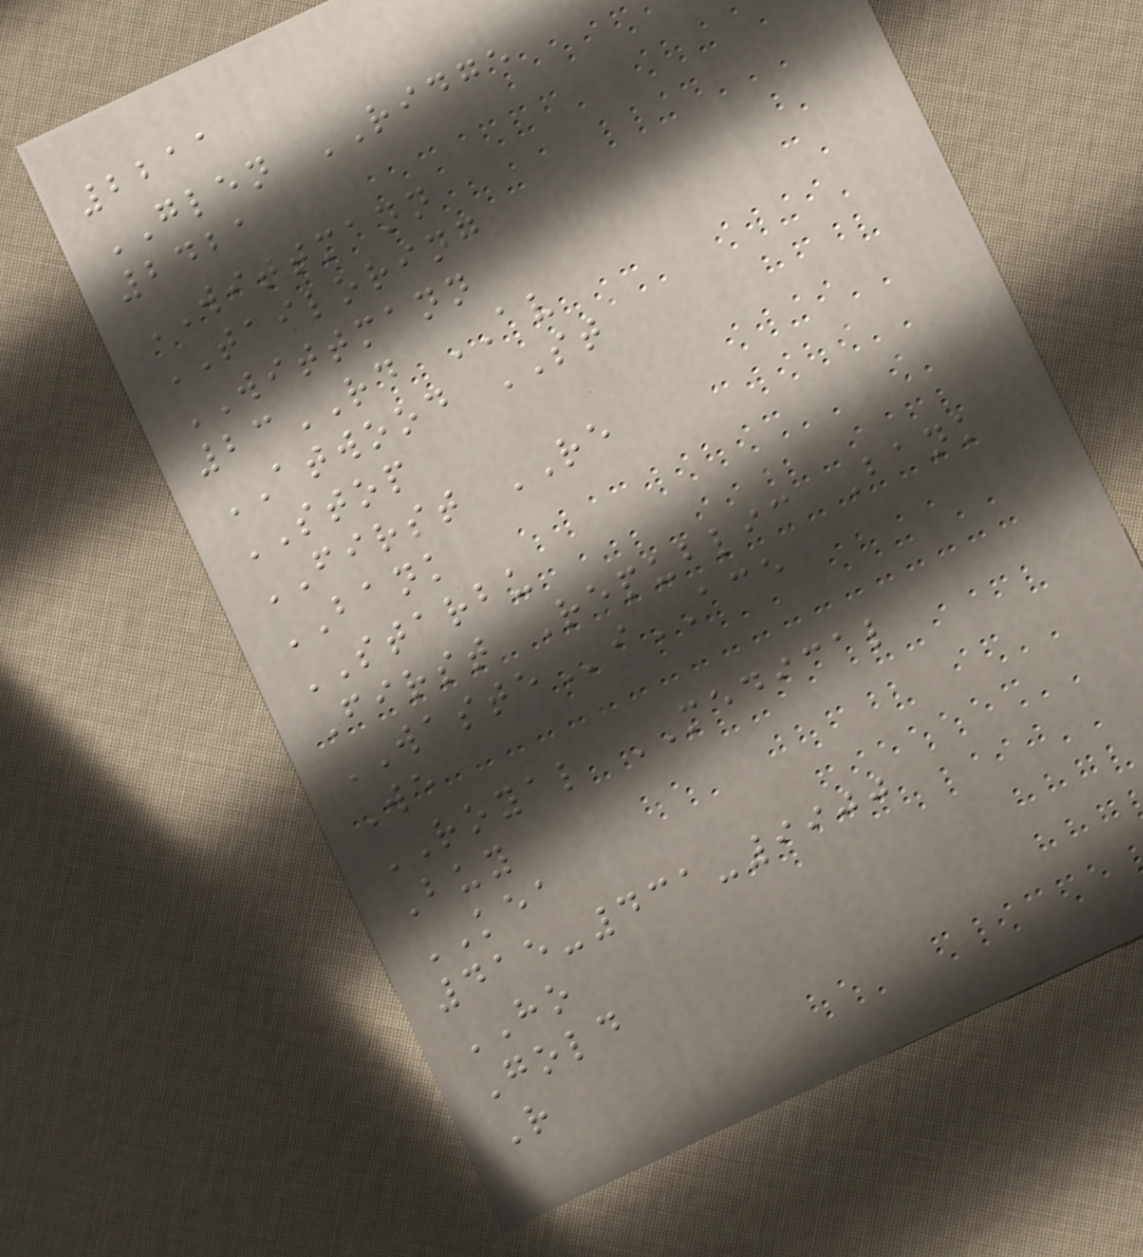2211
GLEN RIDGE
2421
WITTMANN
TAILORING
WITTMANN
23RD AV
ATWOOD ST
STOP
FIRST RE
BANK
STARBU
First Republic Bank
WASTEiACE
We
ROYAL MEDICAL
Buy
KEA
415-431-9900
HO
Gold
R
